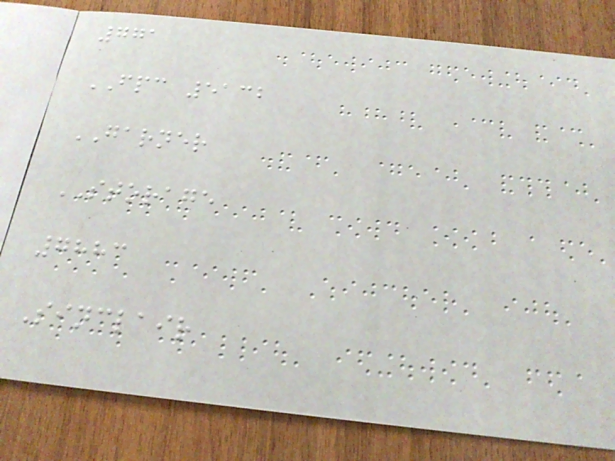771
FPC 5132
GARNER
STORAGE
7883
Sinclair
